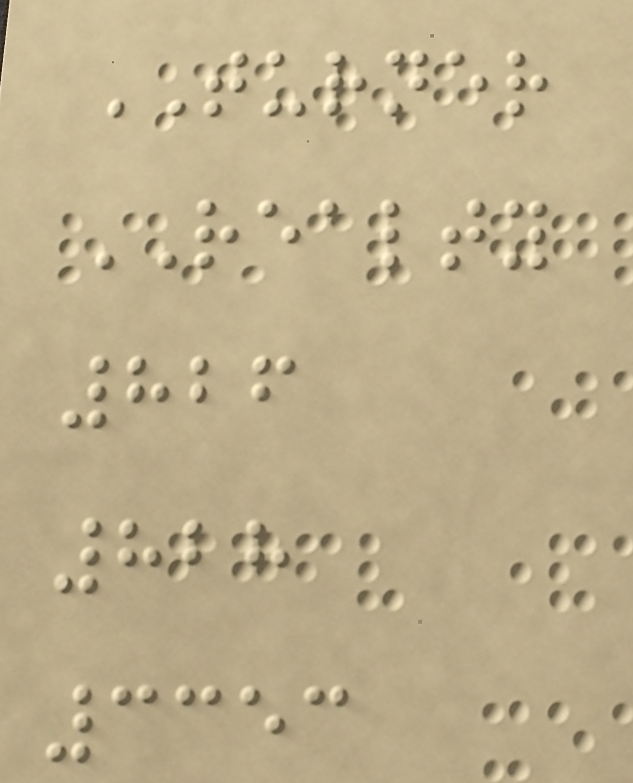TURNER
REALTY
826
828
3353
